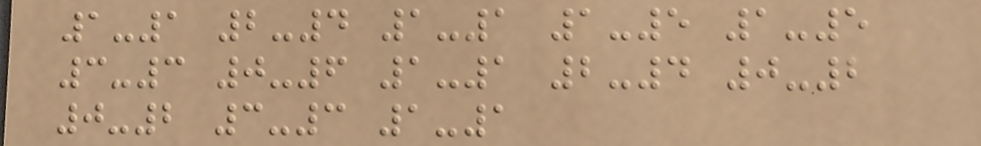1-1 2-4 1-1 1-5 1-5
3-3 0-6 1-1 2-4 0-2
0-2 3-3 1-1
